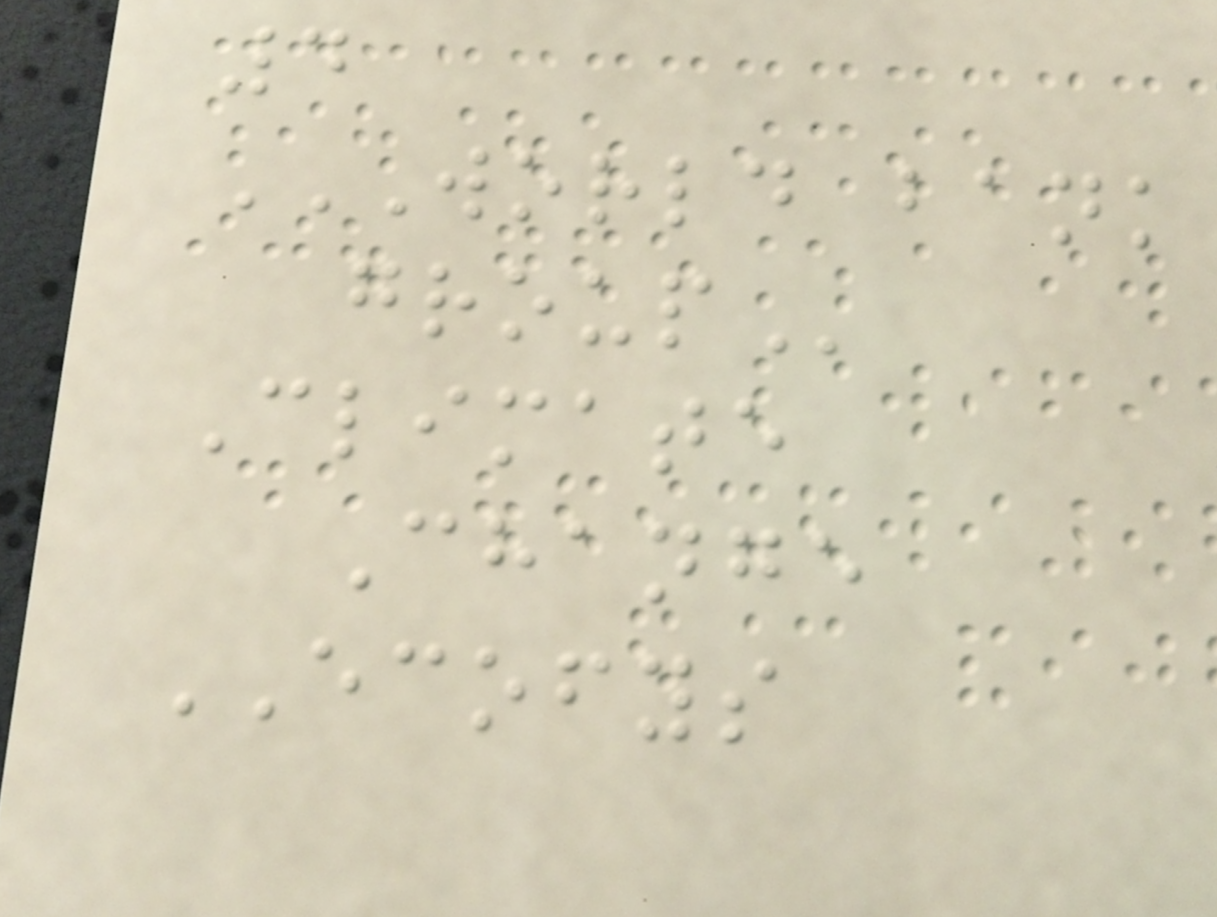4
WORLD BANK
GROUP
Climate
Change
ECOFYS
